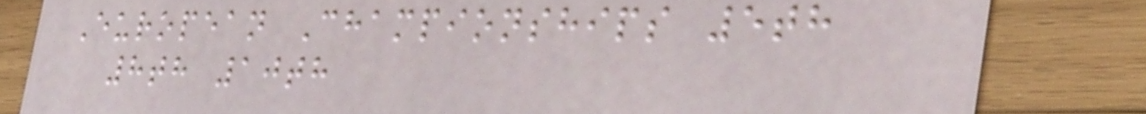European Championships 5th
8th 10th
